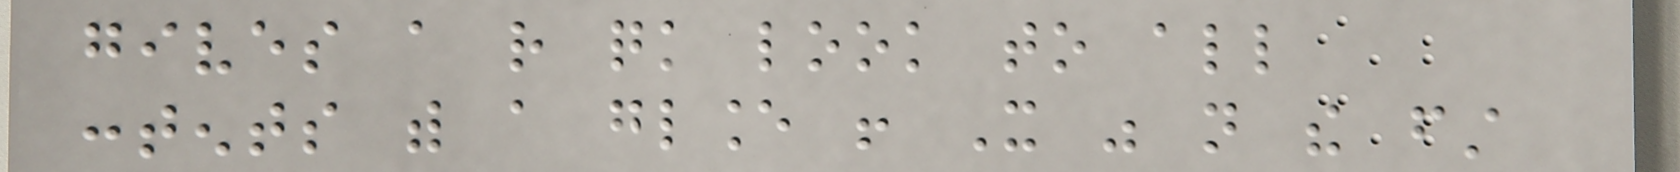gives a rather quick look to all
contents with a glance ! It was not the first
